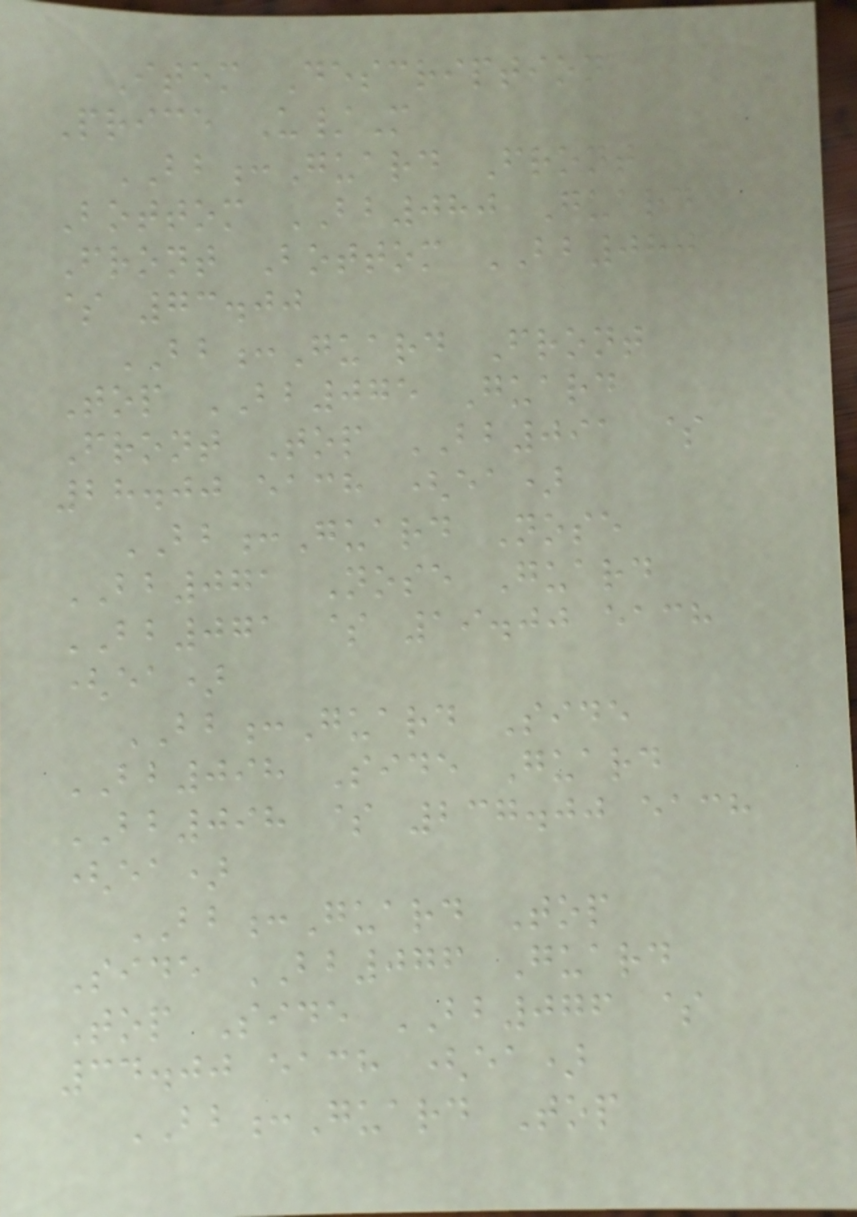Item Description
Price U/M
BB:Guard Front
Bottom BB080 Guard
Front Bottom BB080
$ 73.00
BB:Guard Front
Top BB075 Guard
Front Top BB091 $
28.00 each (ea)
BB:Guard Nose
BB071 Nose Guard
BB071 $ 19.00 each
(ea)
BB:Guard Side
BB098 Side Guard
BB098 $ 237.00 each
(ea)
BB:Guard Top
Side BB076 Guard
Top Side BB076 $
34.00 each (ea)
BB:Guard Top
